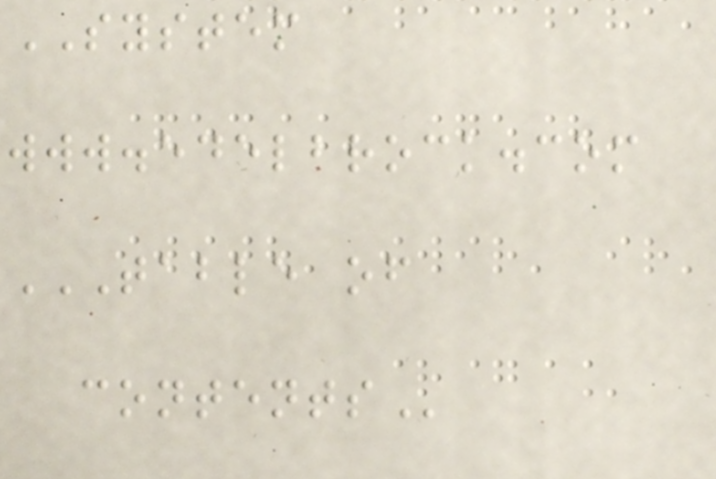SYSTEM
www.edelbrock.com
TABLE OF
CONTENTS
